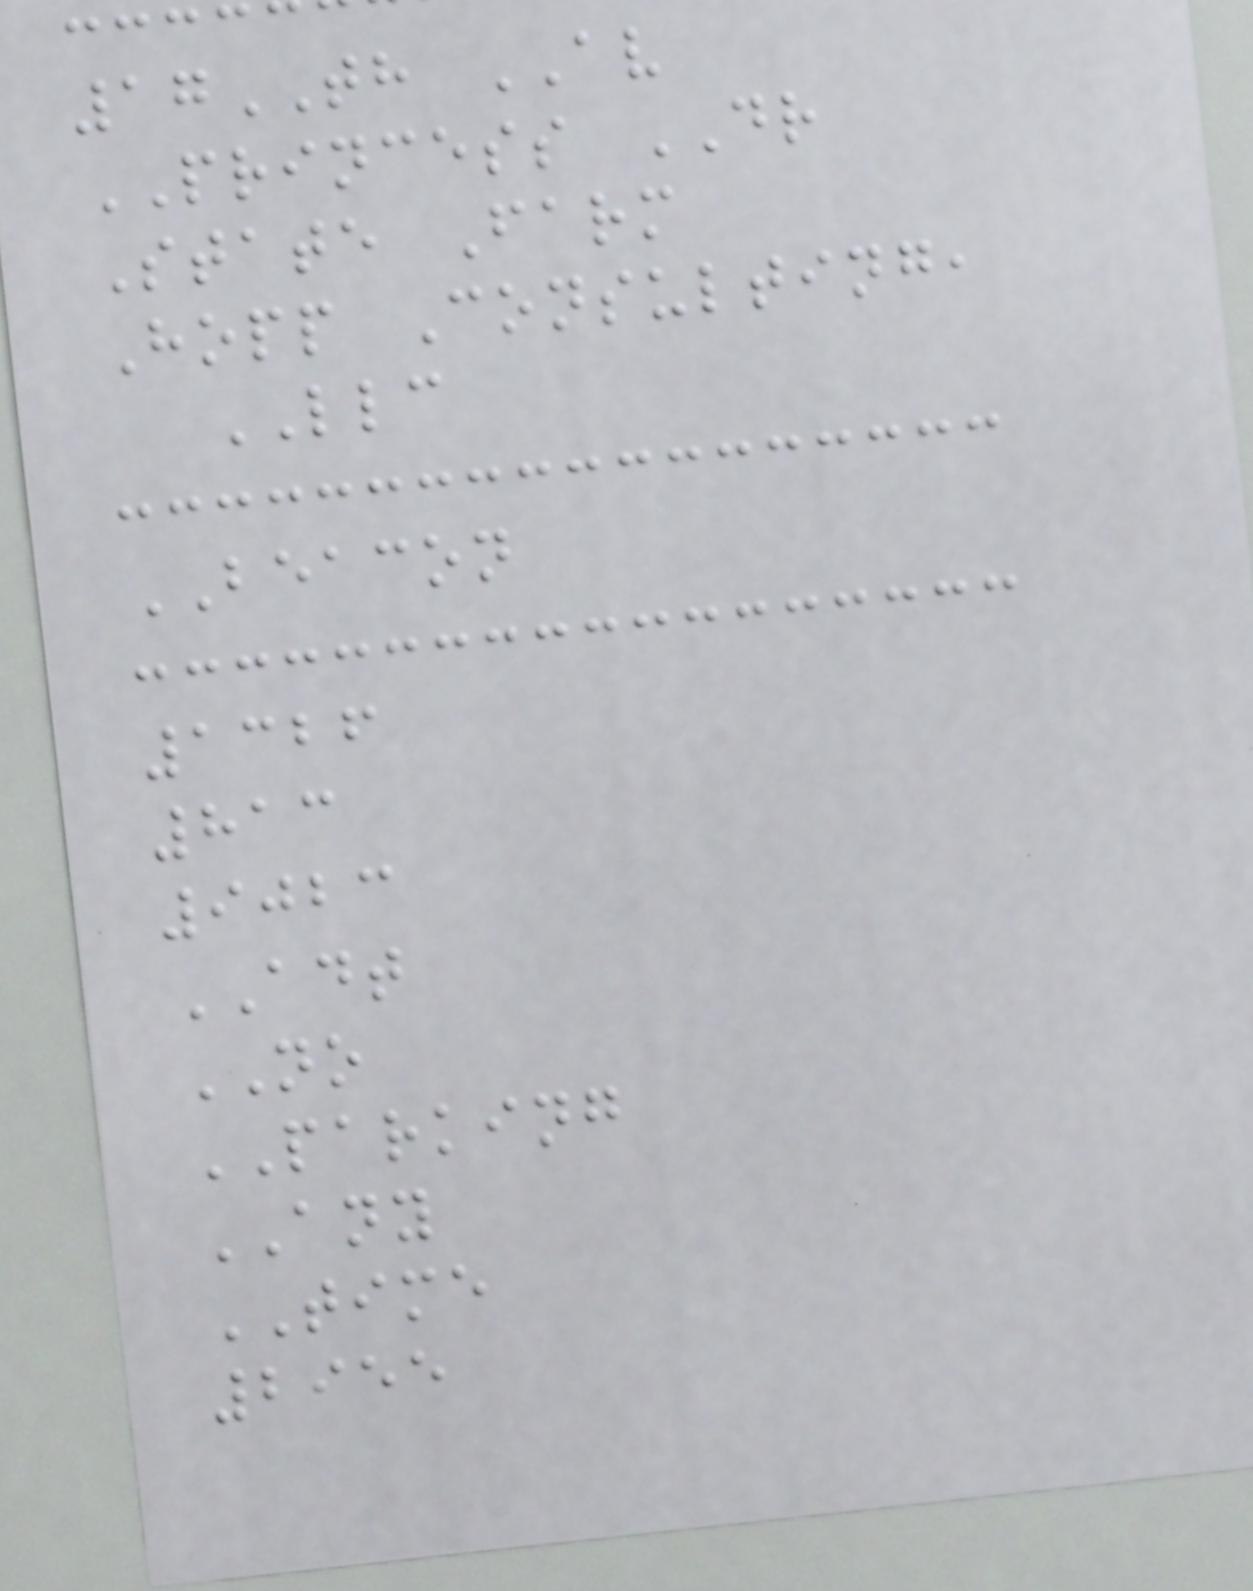17TH AV
PRINCESS DR
State Farm
Hopp Consulting,
LLC
BEACON
1326
813
9023
ADT
NO
PARKING
ANY
TIME
2955
